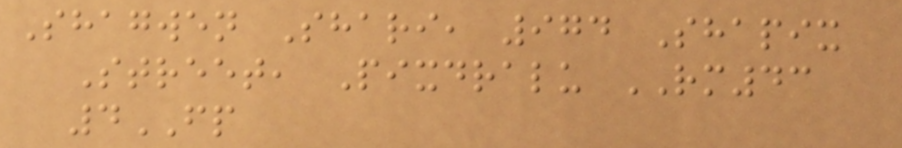Shagwen Shari, 974 Shapix
Street, Pixdralu RM43
4FP
